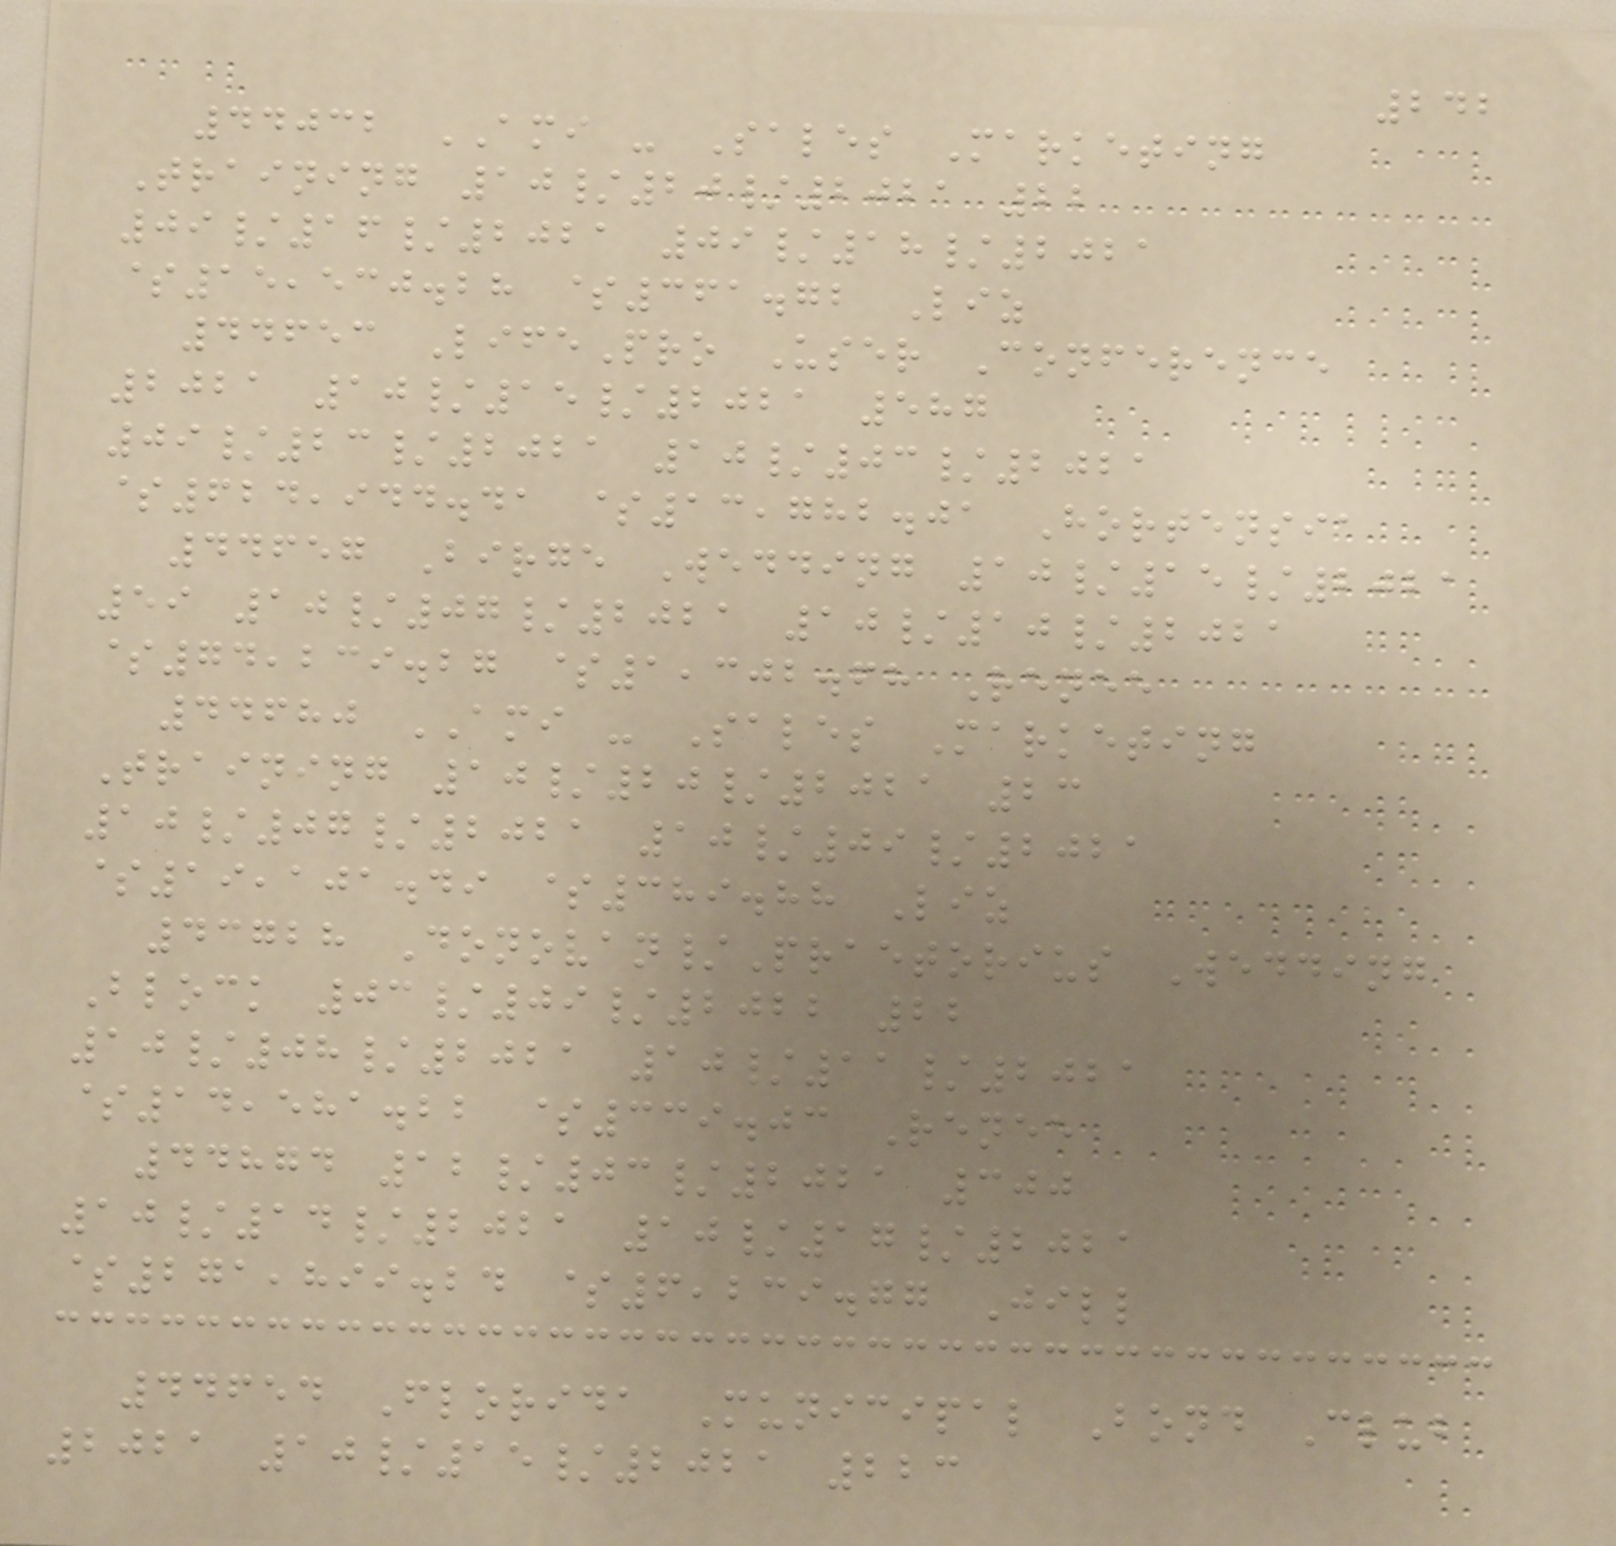242
44032 AMI - Sales Marketing
Training 10/20/2021 22
09/16/2021 09/18/2021
$15,530.28 $361.72 Liz
44653 LifePro User Conference
2021 10/15/2021 587
09/23/2021 10/03/2021
$624,944.41 $13,782.01 Hortensia
44657 Birge Wedding 10/15/2021
59 10/07/2021 10/10/2021
$74,239.27 $1,302.68 Renee
44680 AMI - Sales Marketing
Training 10/20/2021 23
10/07/2021 10/09/2021
$19,101.49 $389.88 Liz
43728 Donovan/Praetorius Wedding
Block 03/09/2022 22
10/08/2021 10/11/2021
$14,581.22 $339.03 Renee
44874 12/03/2021 300
10/14/2021 10/17/2021
$271,899.24 $6,239.77 Jill
44654 Florida Municipal Bond Club
2021 10/15/2021 223
